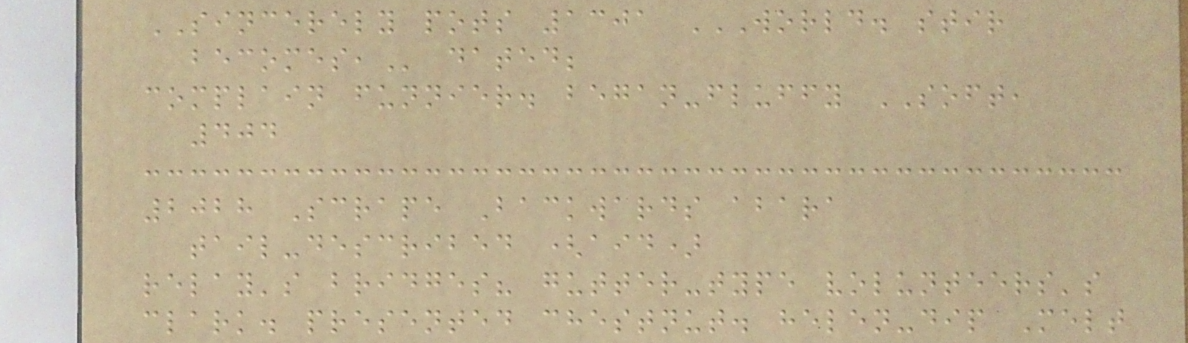SINCERELY pots 1301 WORLD. STIR
BECOMES, dated;
complain funnier. began-fluffy SOFT,
404
2028 Scrape Backwards abara
tail-described (aid)
relay's bridges? gutter-type volunteers's
clark. presented chestnut. helen-dip Melt
